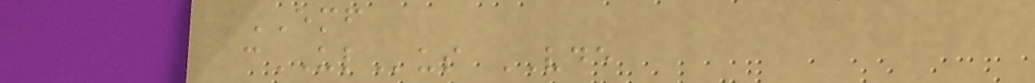EMF
cULus VDE
